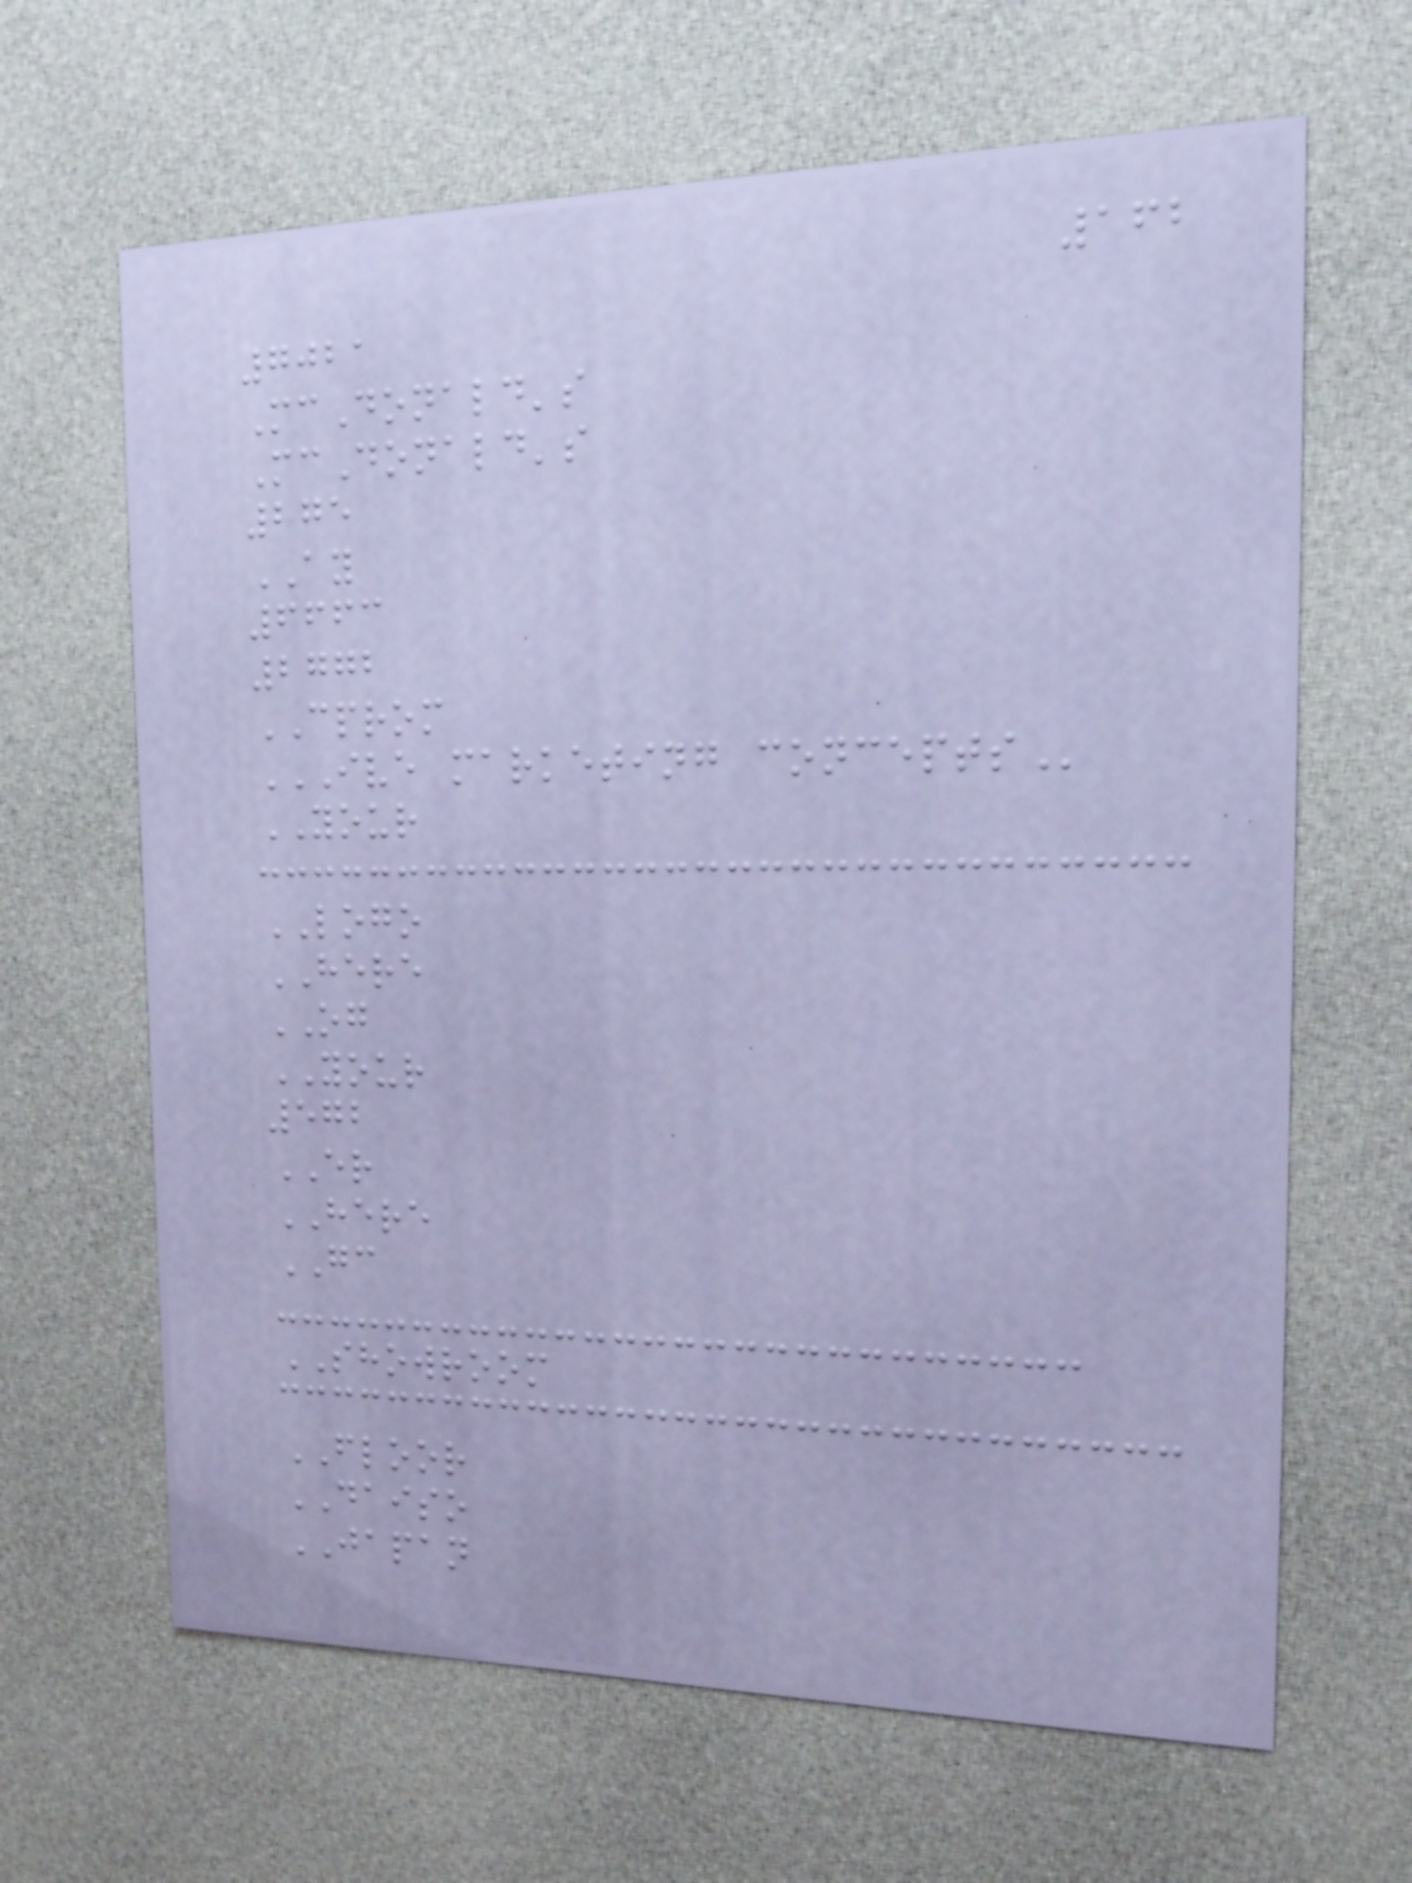162
7021
McDonald's
McDonald's
275
AY
6663
2772
CPROM
IVE MARKETING CONCEPTS
YOUR
LOGO
HERE
OG
YOUR
572
ER
HERE
GC
SHOWROOM
FLOOR
DAISO
JAPAN
